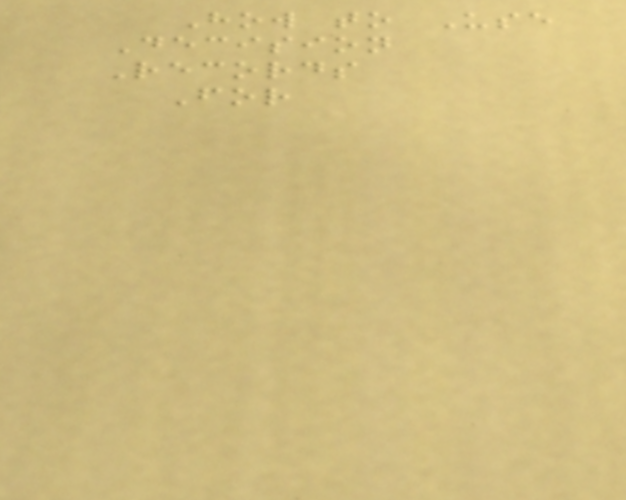How to Use
Decision
Records
For
